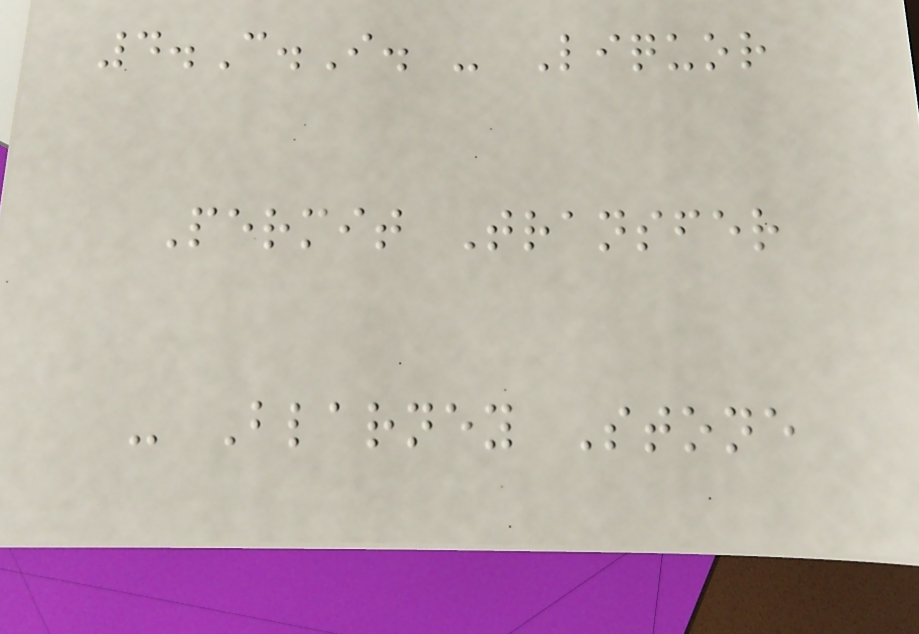4.C.I. - Liquor
Permit Transfer
- Blarney Stone
